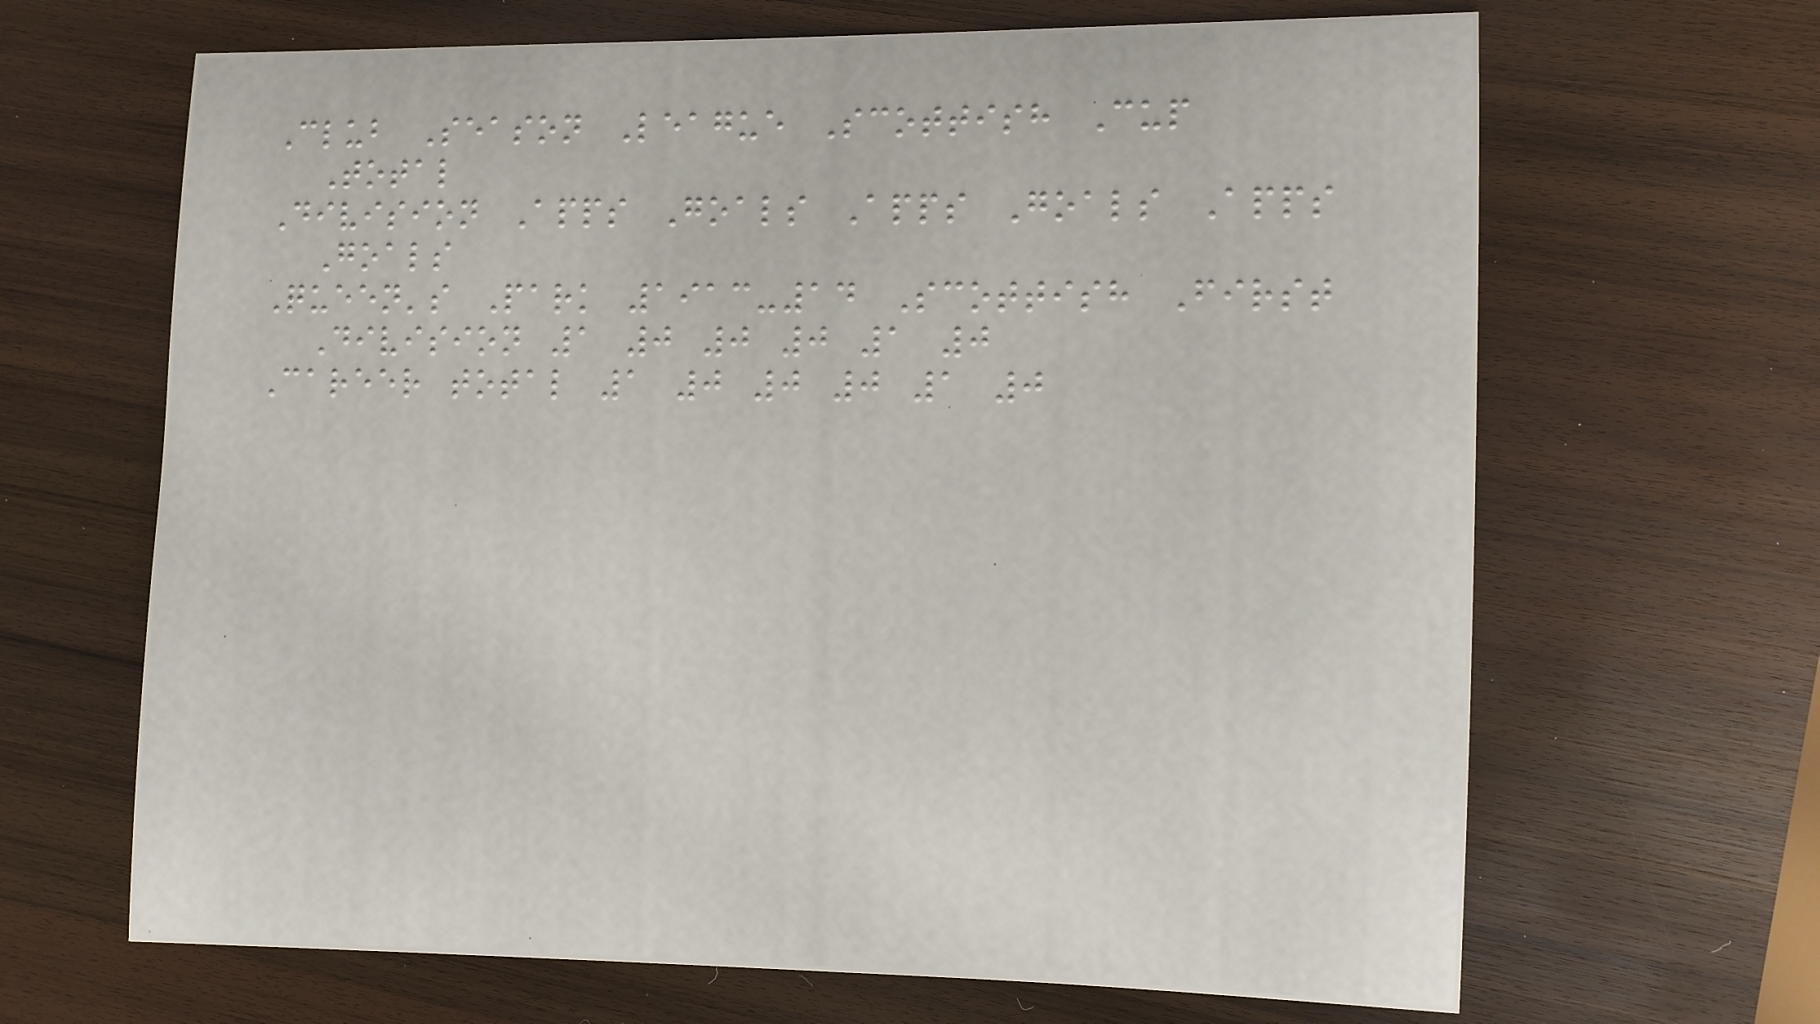Club Season League Scottish Cup
Total
Division Apps Goals Apps Goals Apps
Goals
Queen's Park 1913-14 Scottish First
Division 1 0 0 0 1 0
Career total 1 0 0 0 1 0
